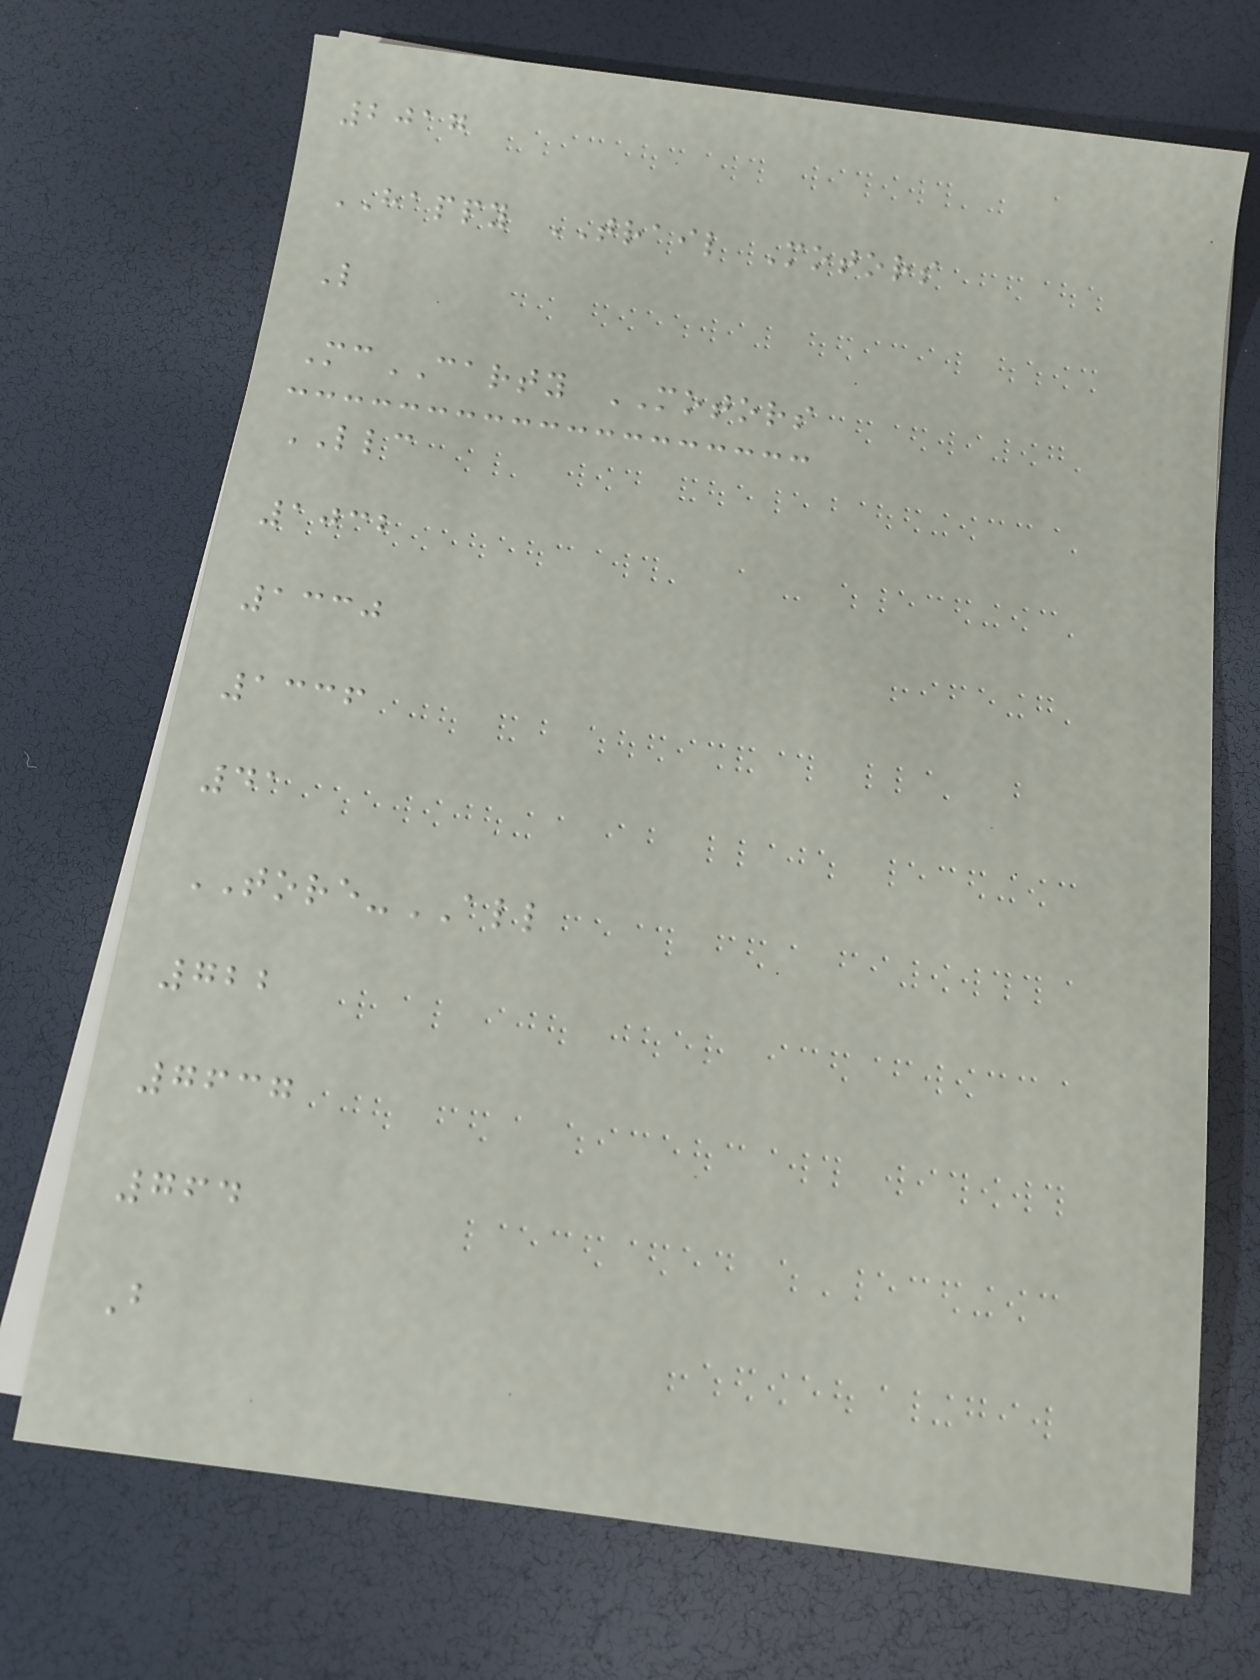2017
HAPPY TRAIL Motors
L
McCARTY MOTORS
LLC
1032
1330
1336
41
TORE-ALL
722
7637
764
B
